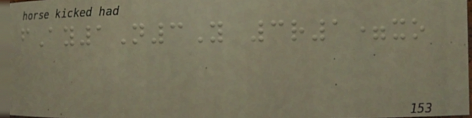fAy1N3Y 3r1=xo
